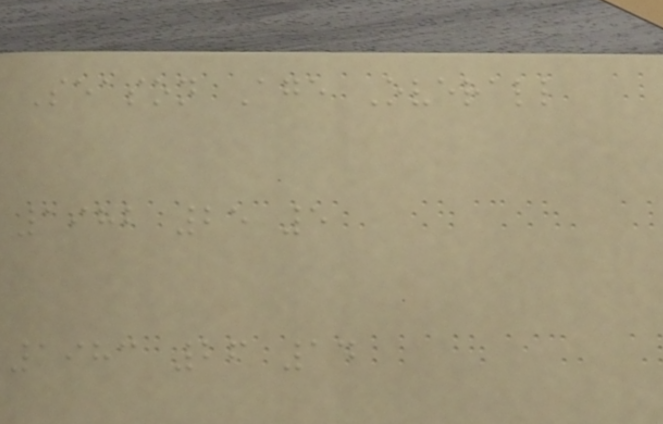Season Age Overall
1982 25 5
1983 26 14
